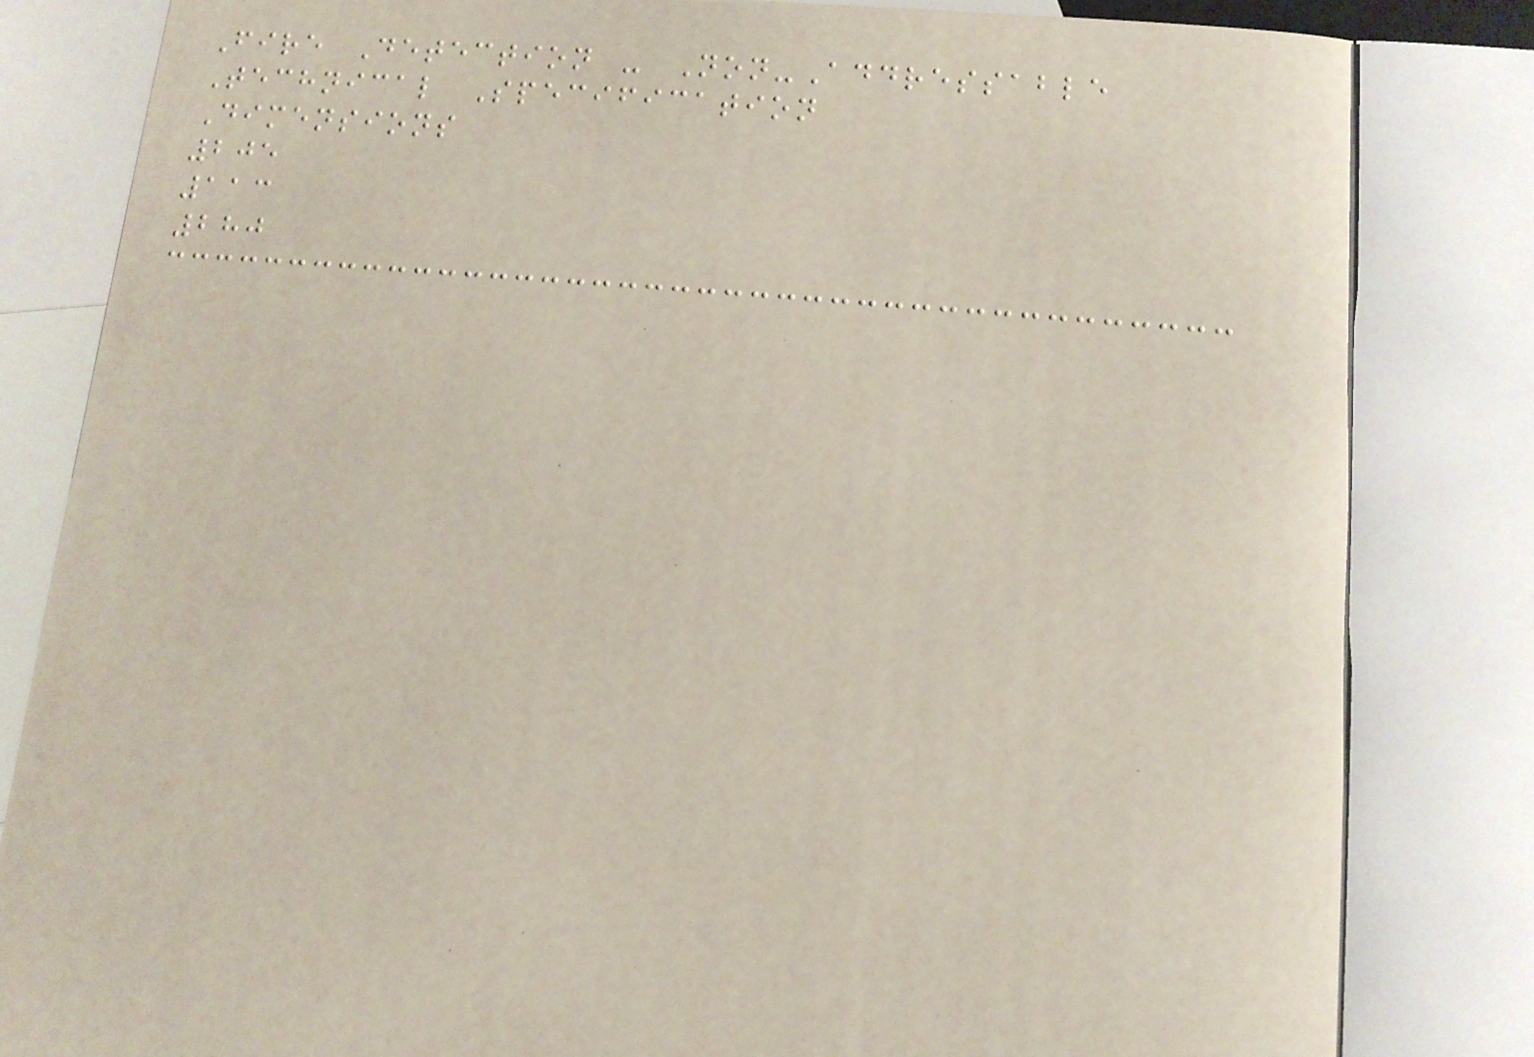Fire Detection - Non-Addressable
Technical Specification
Dimensions
205
113
280
